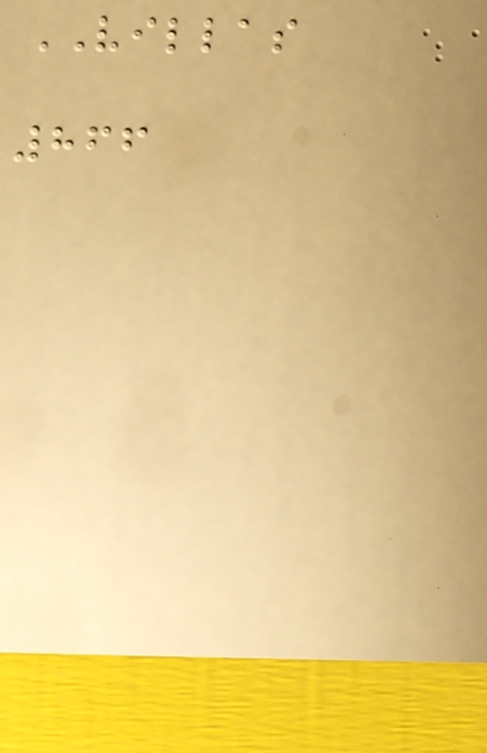VILLAS
866
